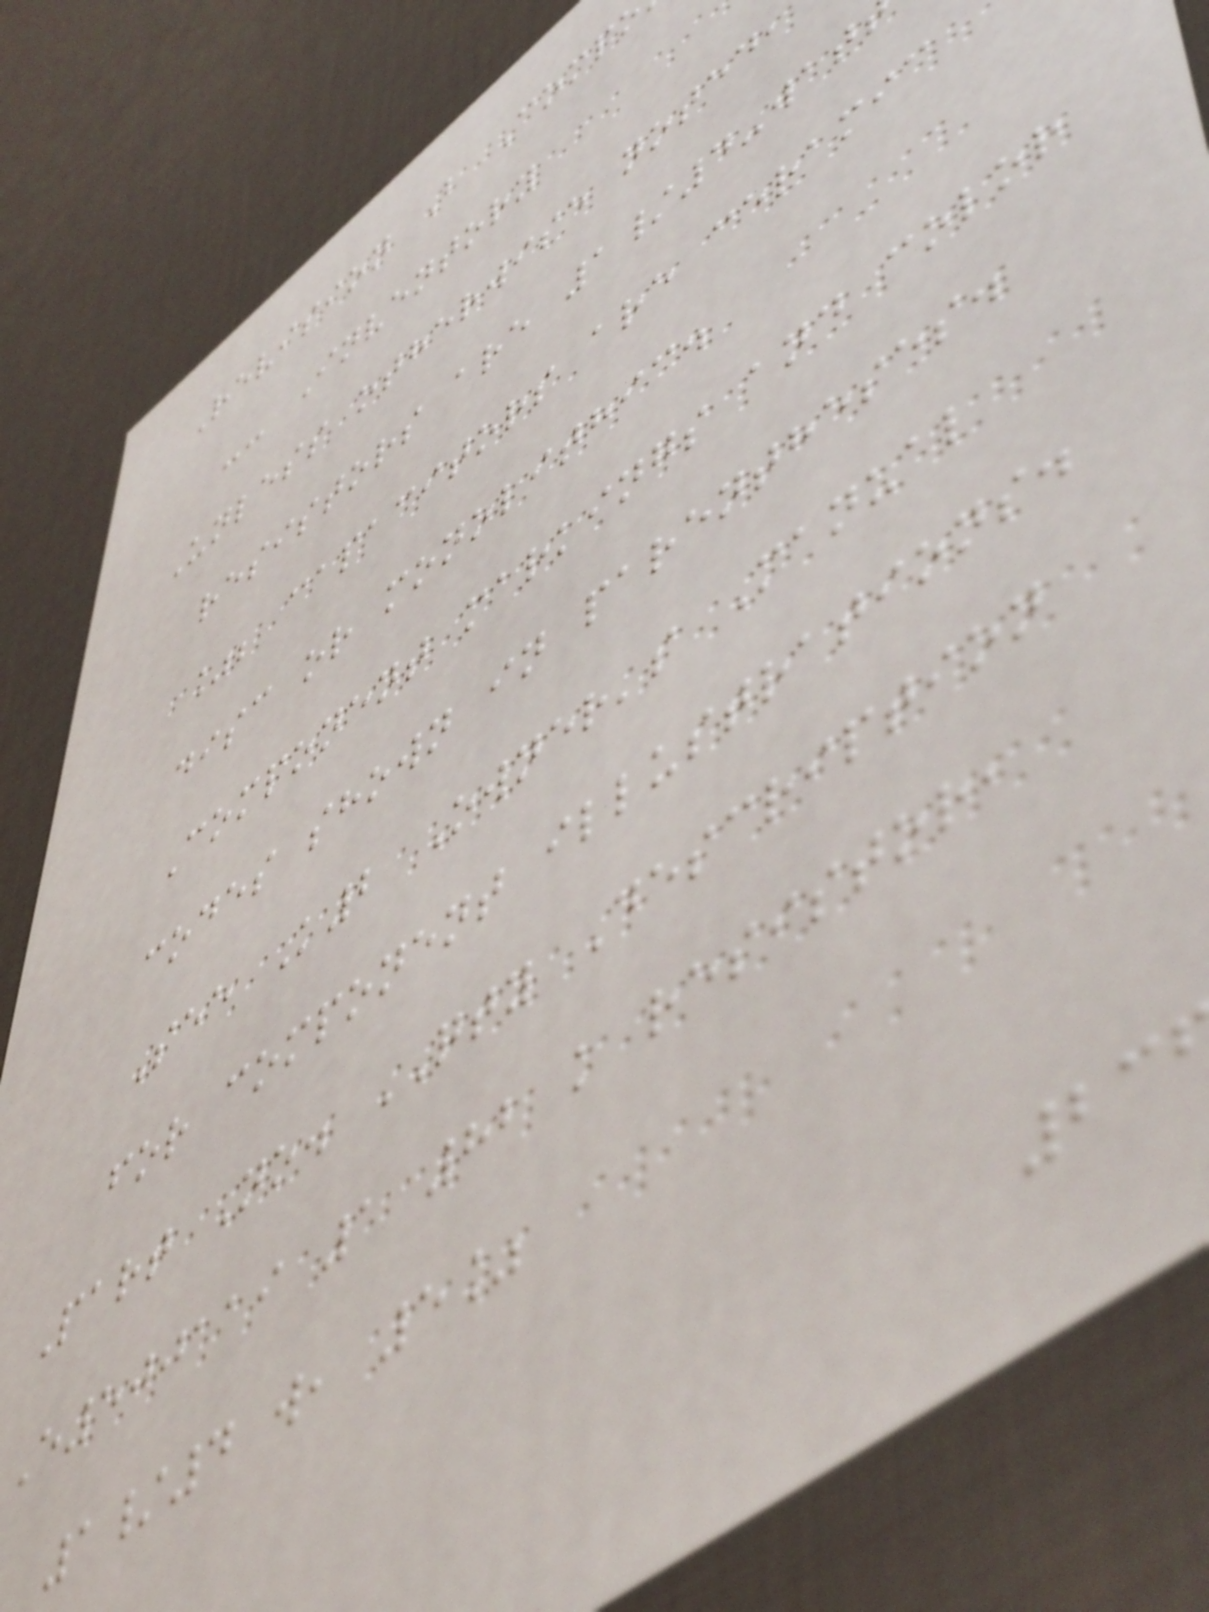Revision B Comp
-- Inventory
Unless otherwise noted,
resistors are 1/4-wat
%; capacitors are ceramic
disc or monolithic.
Component markings and color
codes shown in parentheses.
See K2 Owner's Manual
for component illustrations.
Part No. QTY Description
E500119 1 82 k resistor,
1/4 w, 5%
